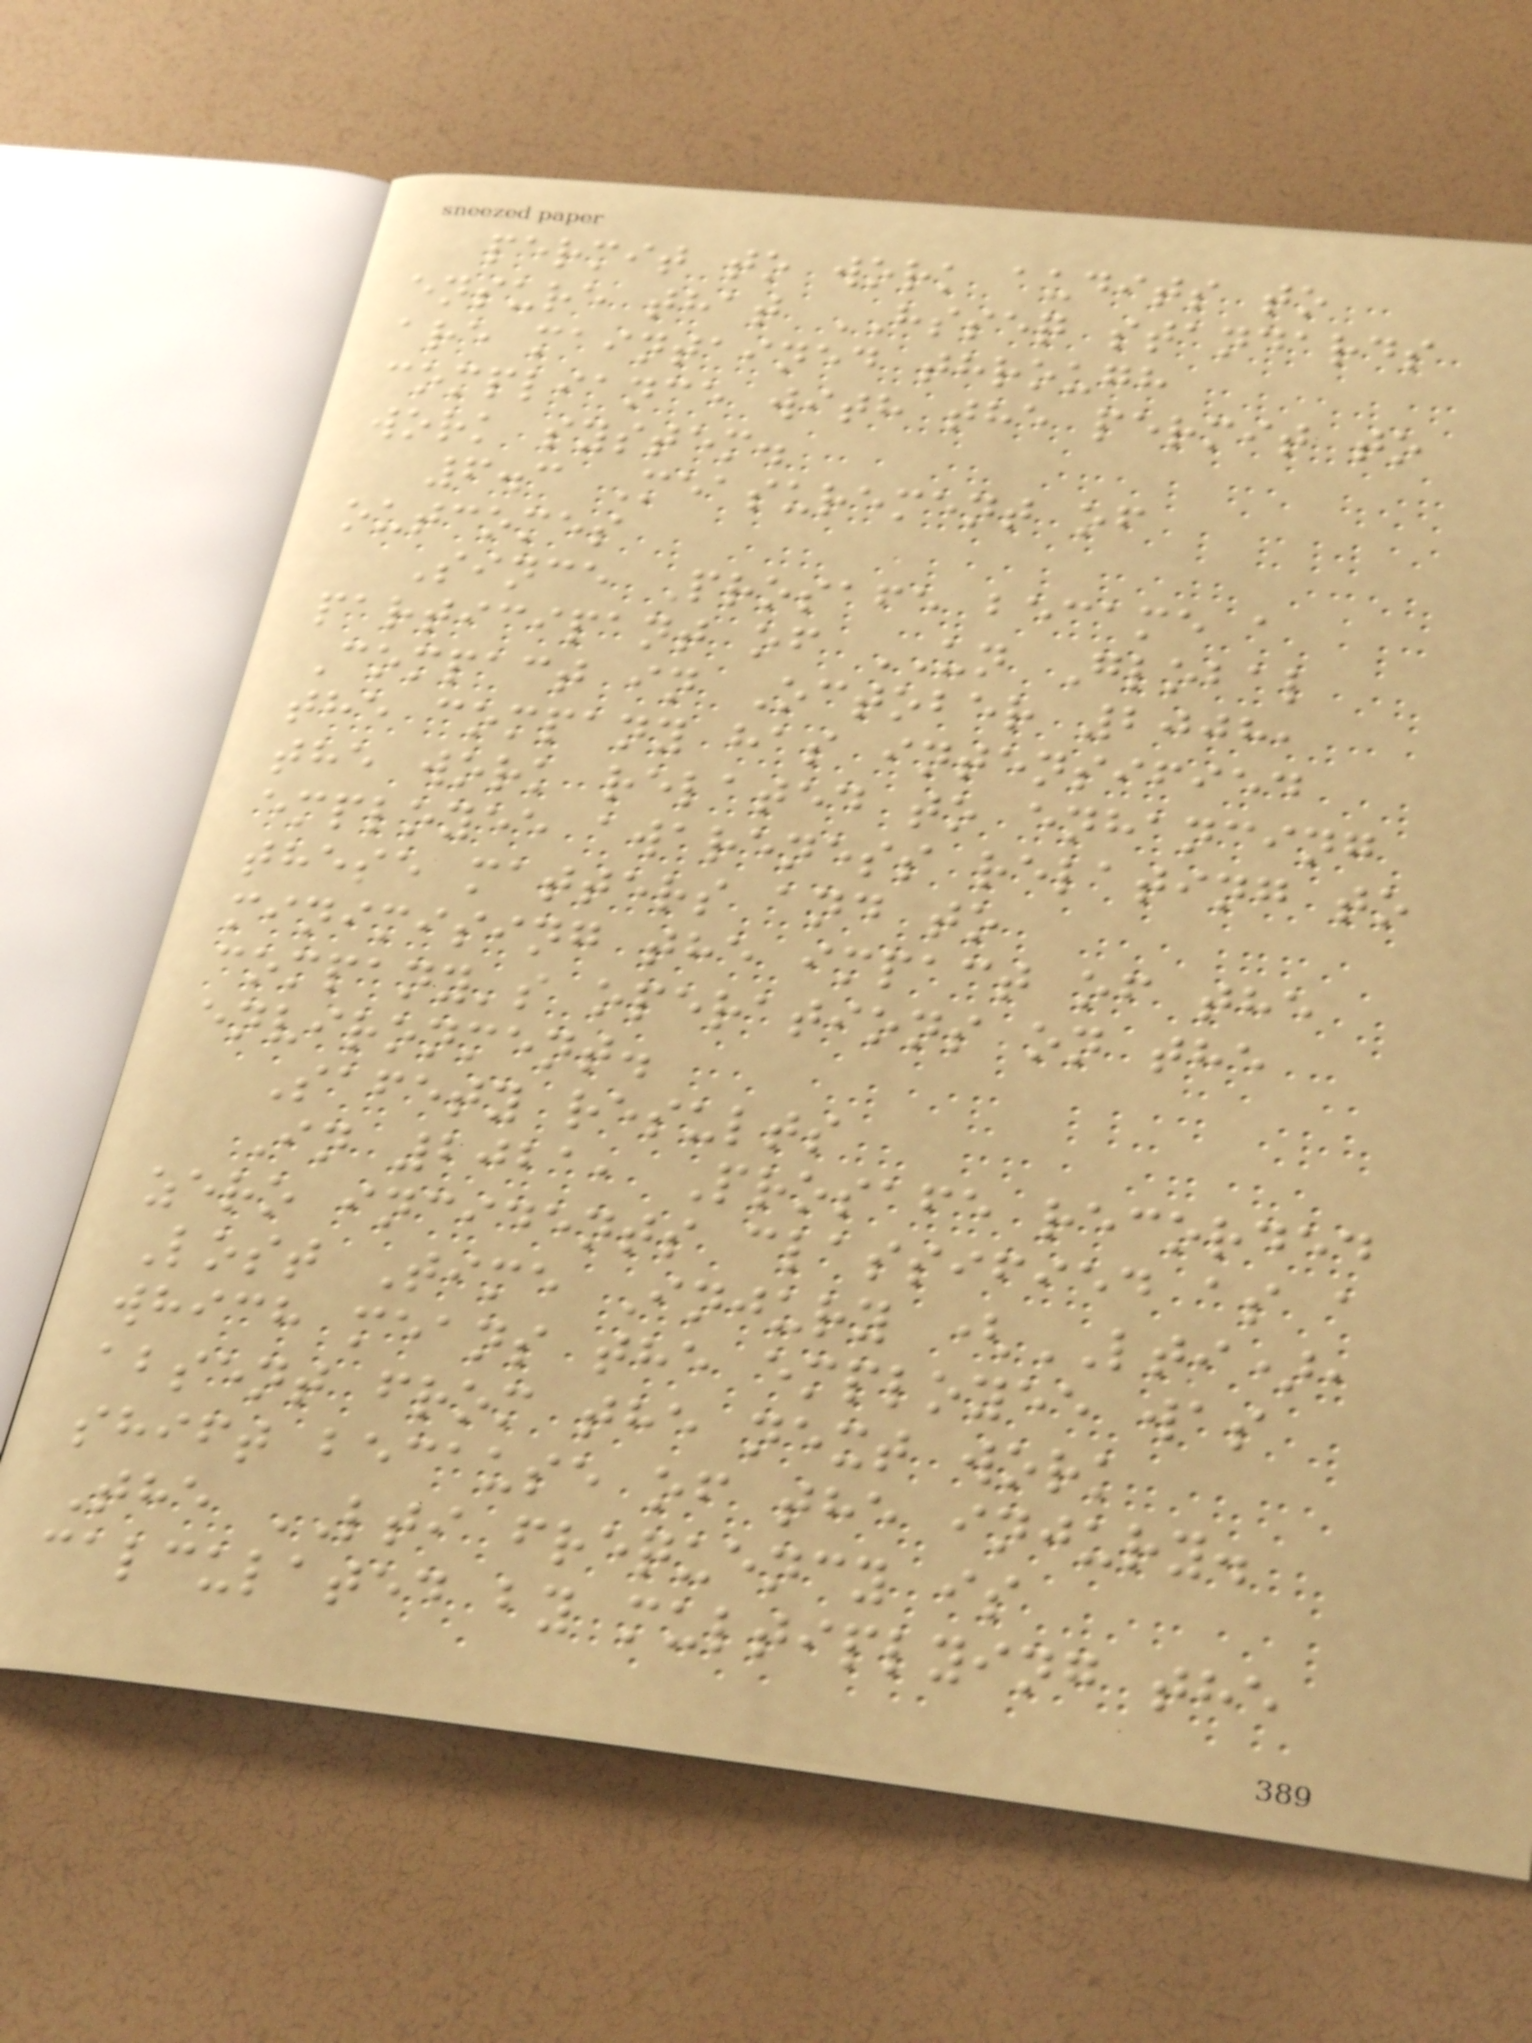permit to work audits to
ensure that HSSEQ standards
are maintained through
compliance with the permit to
work system.
6.3 Measurement of
outcomes
Since Prosafe became a
participant of UN Global
Compact in October 2008,
the company has intensified
the work related to enhancing
employee awareness relating to
these matters and to
minimising the impact of the
company's operations on the
environment.
Safety results
In 2021, Prosafe recorded
zero incidents classified as a
Lost Time Injury (LTI),
which means the employee was
absent from the next work
shift because of the injury.
The LTI frequency is
calculated by multiplying the
